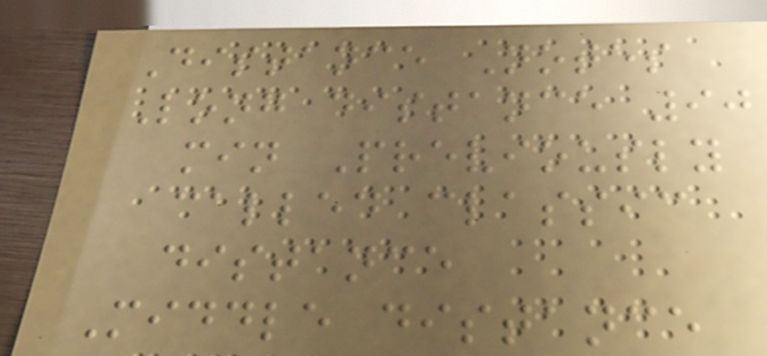Distance Notes
Long distance 90
min Previously
called classic
distance
Middle distance
